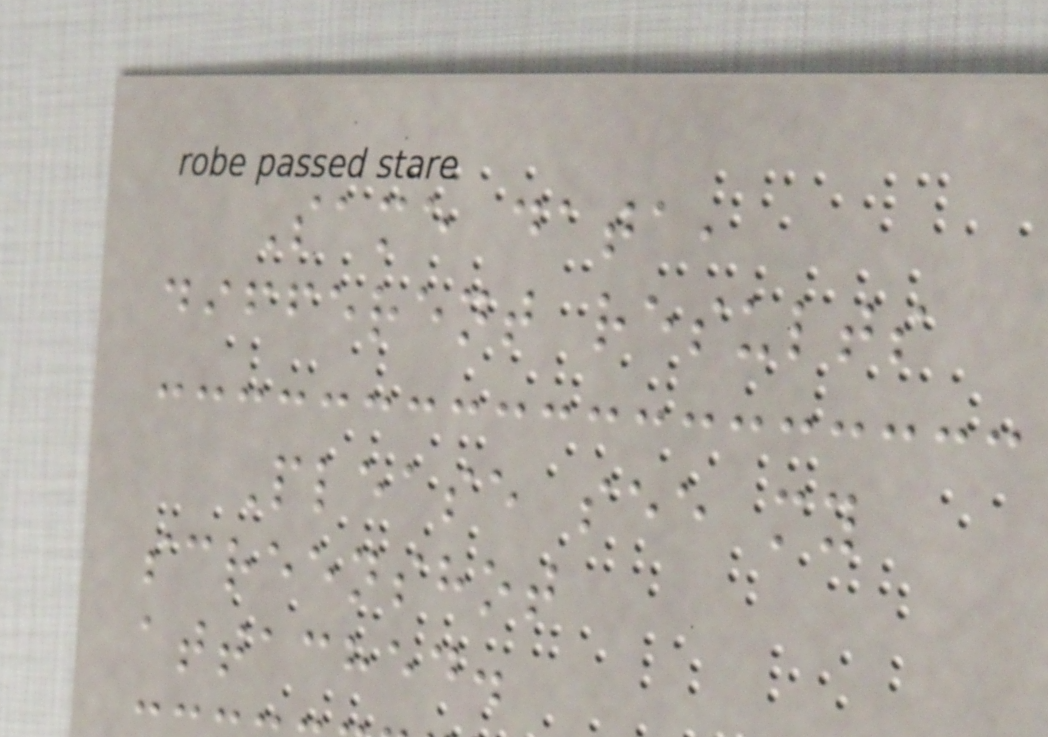Same data,
different results
Please see my
screenshot
attached.
